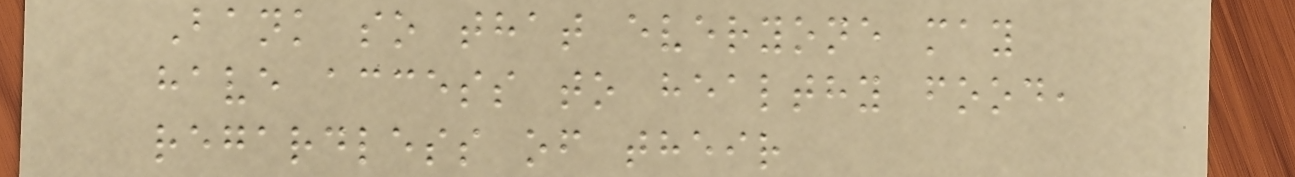Bank so that everyone may
have access to healthy food,
regardless of their
